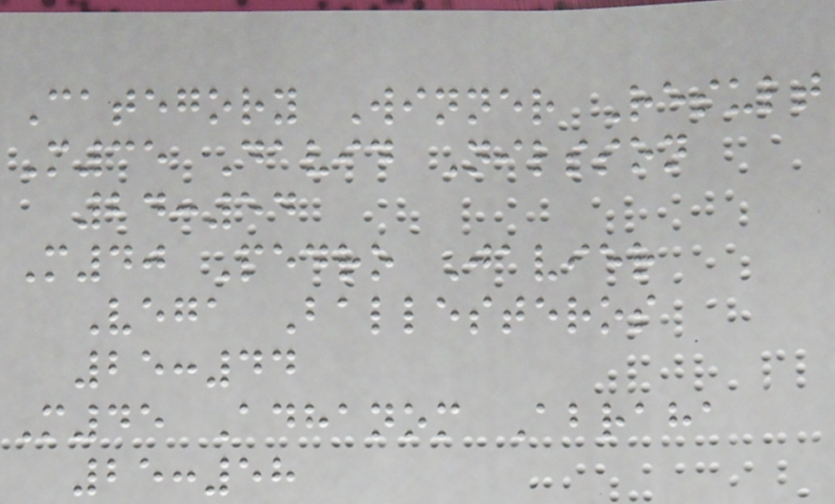Category Winner Result
M35 David Nilsson
24:54
M40 Pedro Javier
Vega Ballesteros
25:44
M45 Adhanom Abraha
25:58
